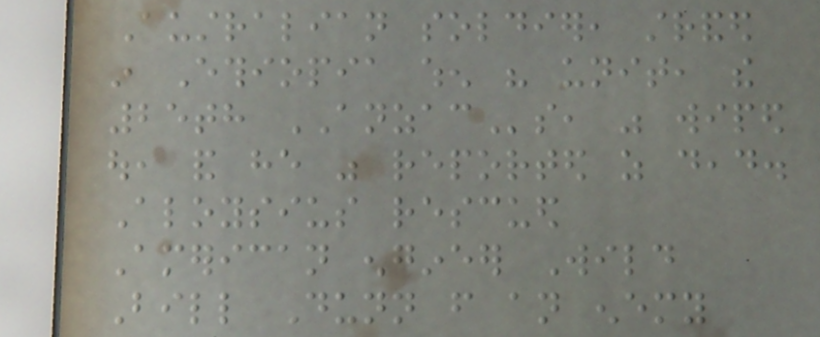Australian soldier, stranded
in Ethiopia when his unit, the
25th ANZACs, was wiped
out, and he was reported as dead.
Aloysius rescued
American engineer Wild
Bill Dunn from an enemy
